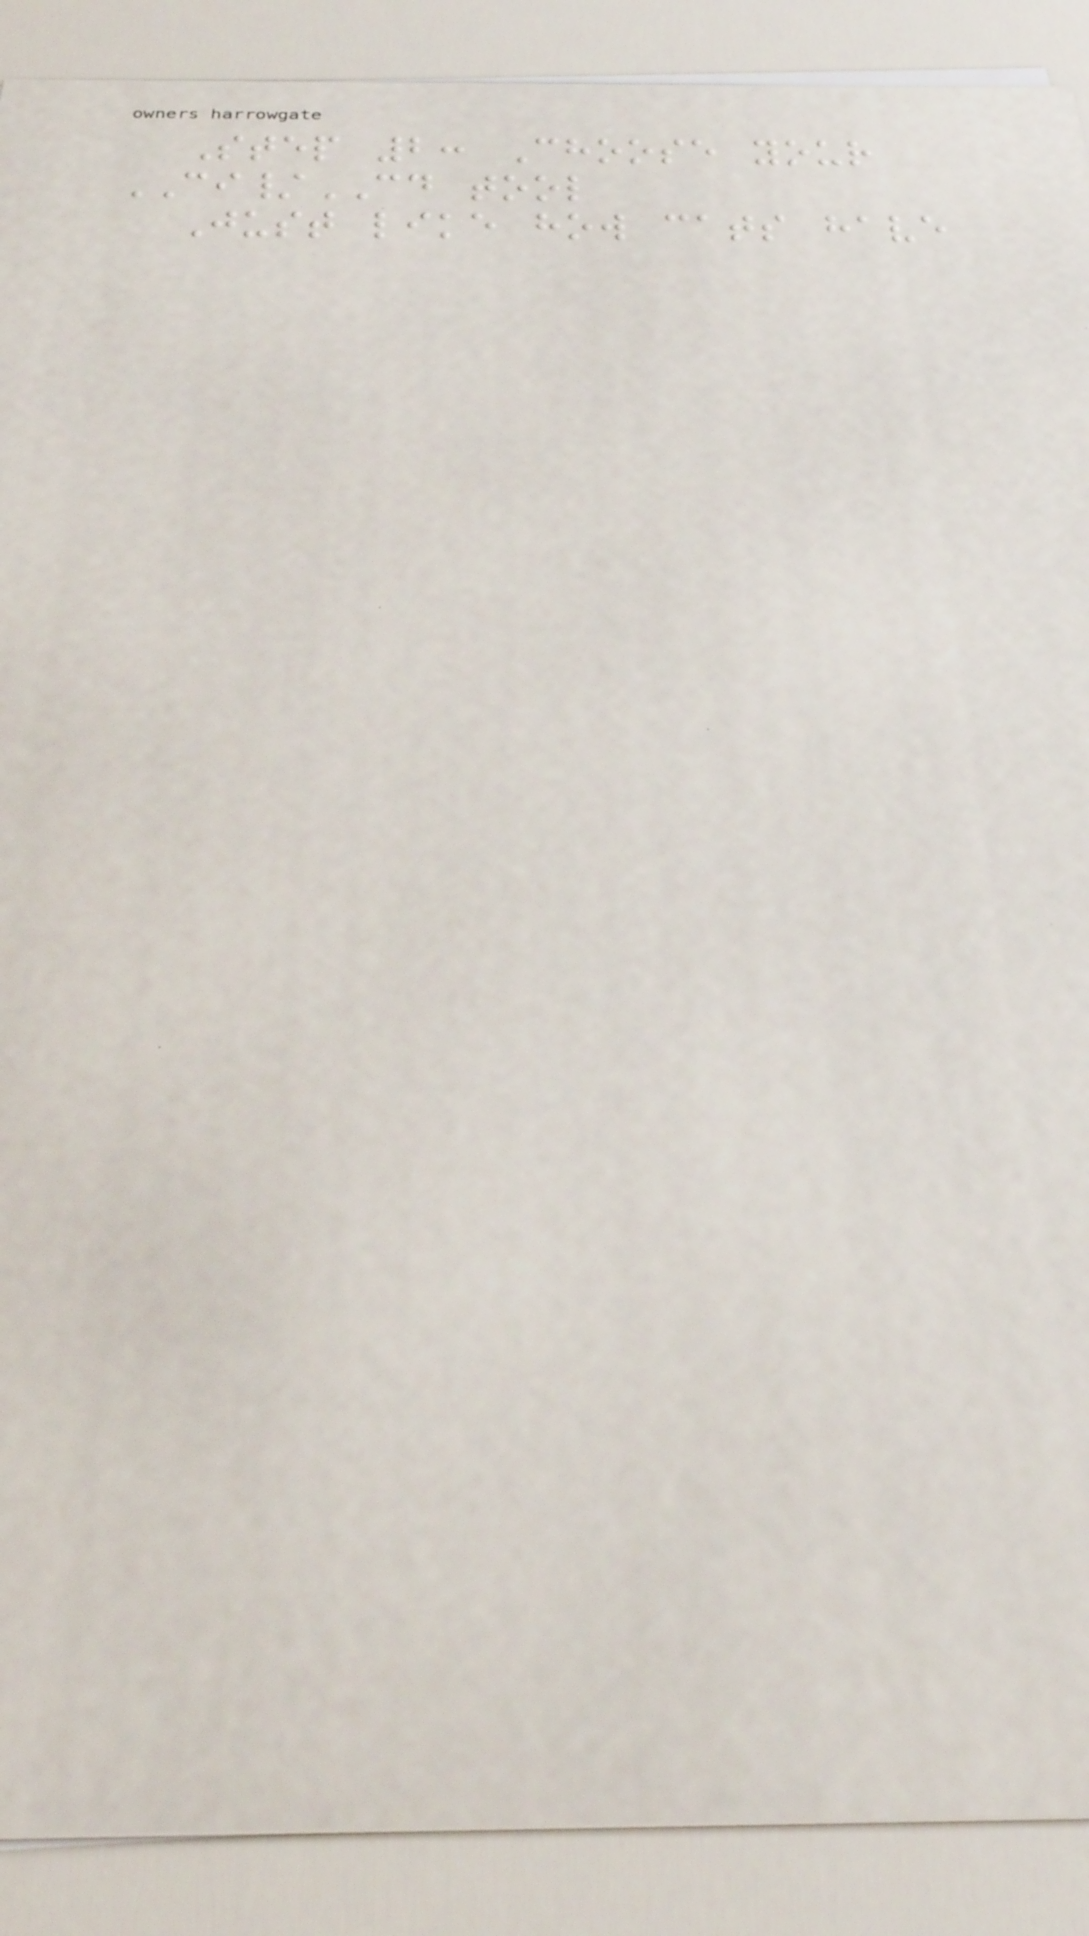Step 2: Choose your
CI/CD tool
Just like how cats have
